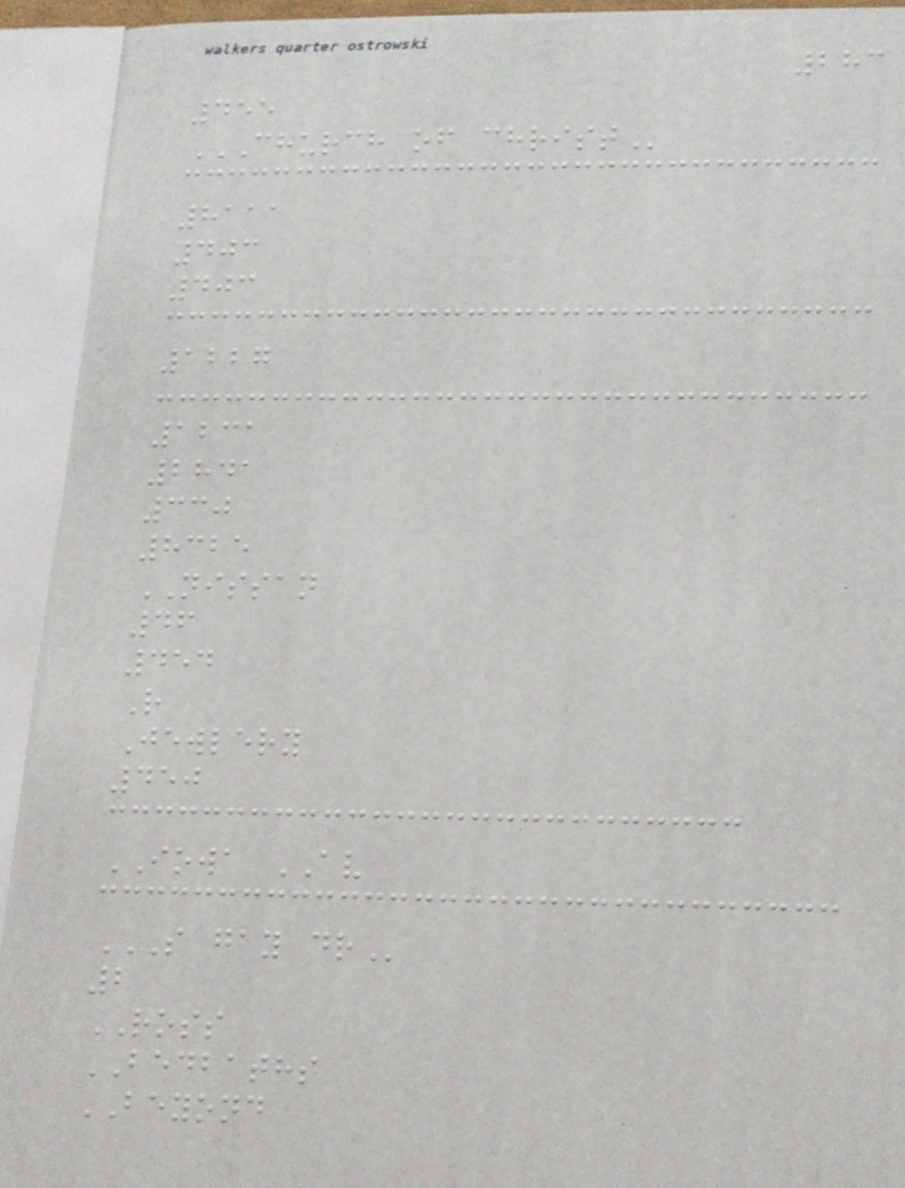283
455
CHURCH OF CHRIST
8111
403
403
1227
1231
2841
330
8325
NISSAN
46
454
R
Jewlery
450
IOWA AV
S GAY DR
2
ROSS
BEDBATHS
BEYOND
